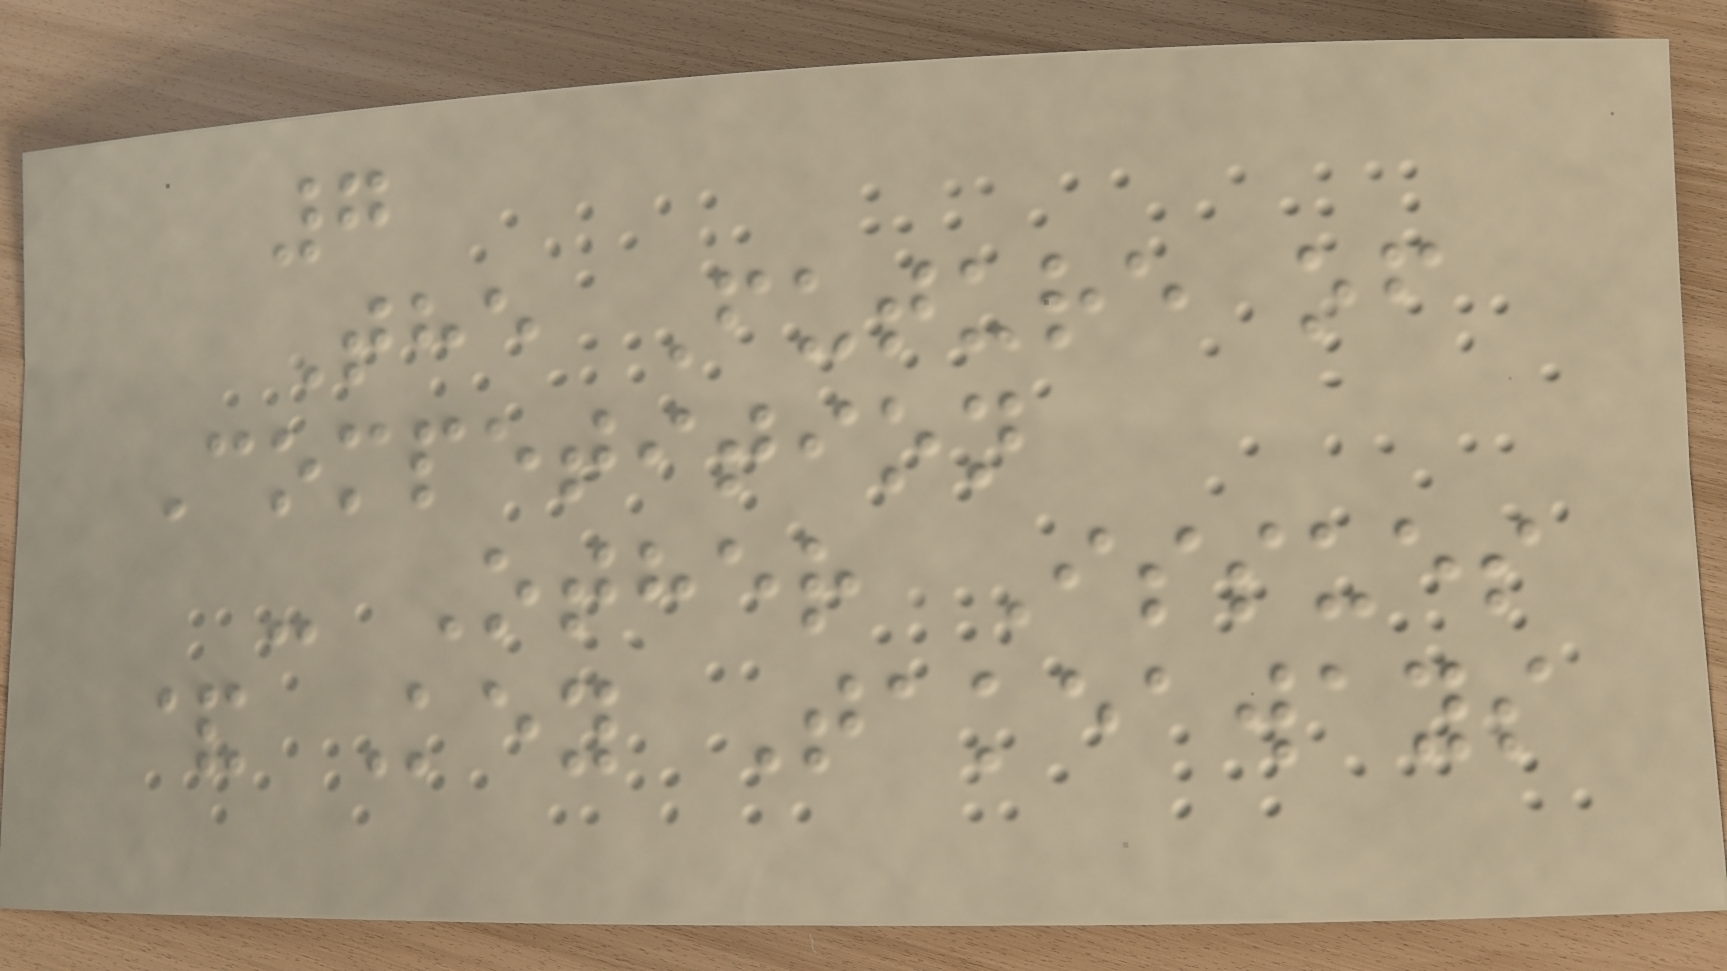7
The Future of
Competition
- Other Issues
& Key Takeaways
